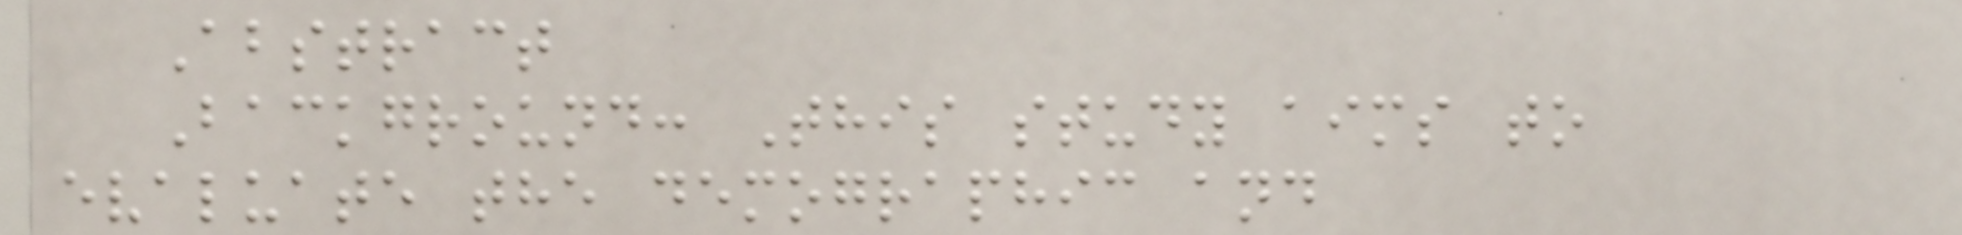Abstract
Background: This study aims to
evaluate the demographic and
